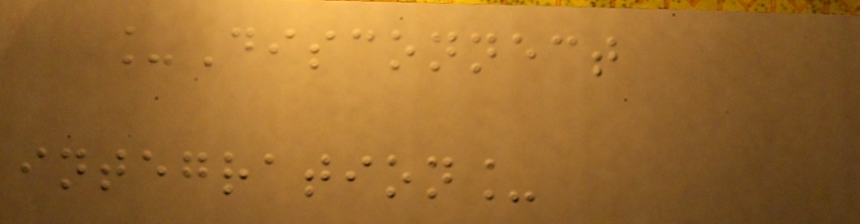_Disconnect
integration_
